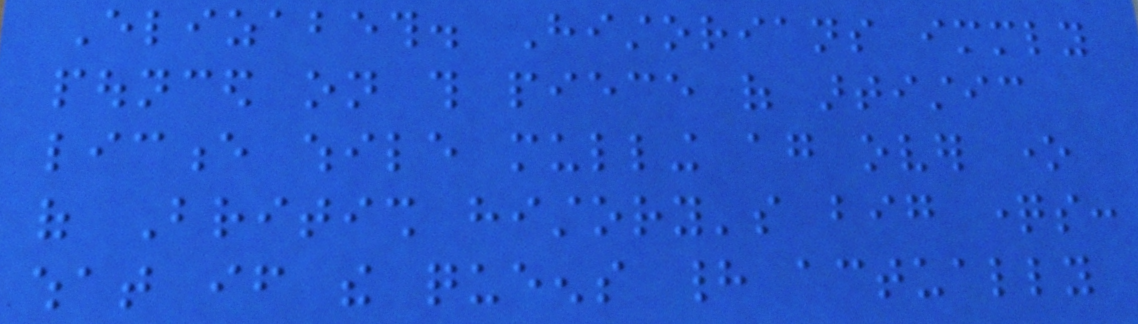Elizabeth. Historians immediately
pounced on this piece of artistic
licence while mulling again over one
of British history's big questions:
what if the queens had actually
